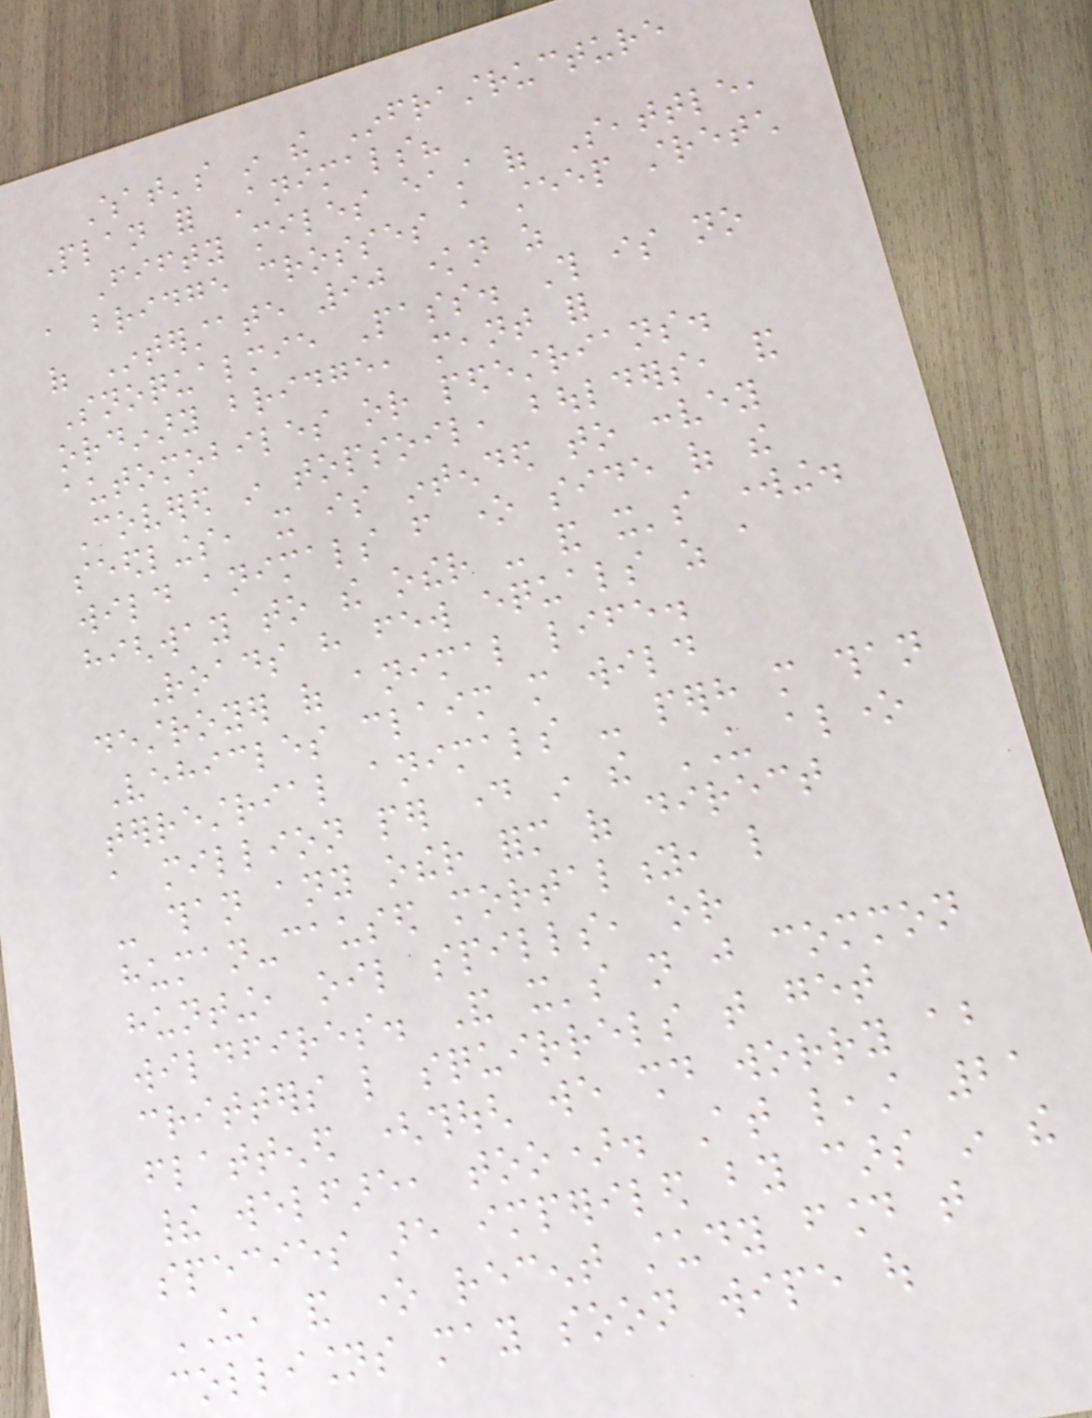What's in the Infrastructure
Plan for Animals?
Fifty miles east of Seattle,
a bridge crosses a steep stretch
of Interstate 90 known as
Snoqualmie Pass. This is no
ordinary bridge, meant for
automobiles or pedestrians.
Covered in topsoil, boulders, and
seedlings, it is intended to convey
wild animals from one side of the
highway to the other - and it's working.
Roads have few equals as a
destroyer of animal life.
Vehicles claim more wild
terrestrial animals - perhaps more than
a million per day in the US alone
- than any other form of direct
human-caused mortality, like
hunting, oil spills, or
wildfires. And it's not just common
critters like squirrels that get
flattened (though we should worry about
their welfare, too). At least 21
species are imperiled by cars in the
US, and one recent study found that
collisions may soon wipe out
